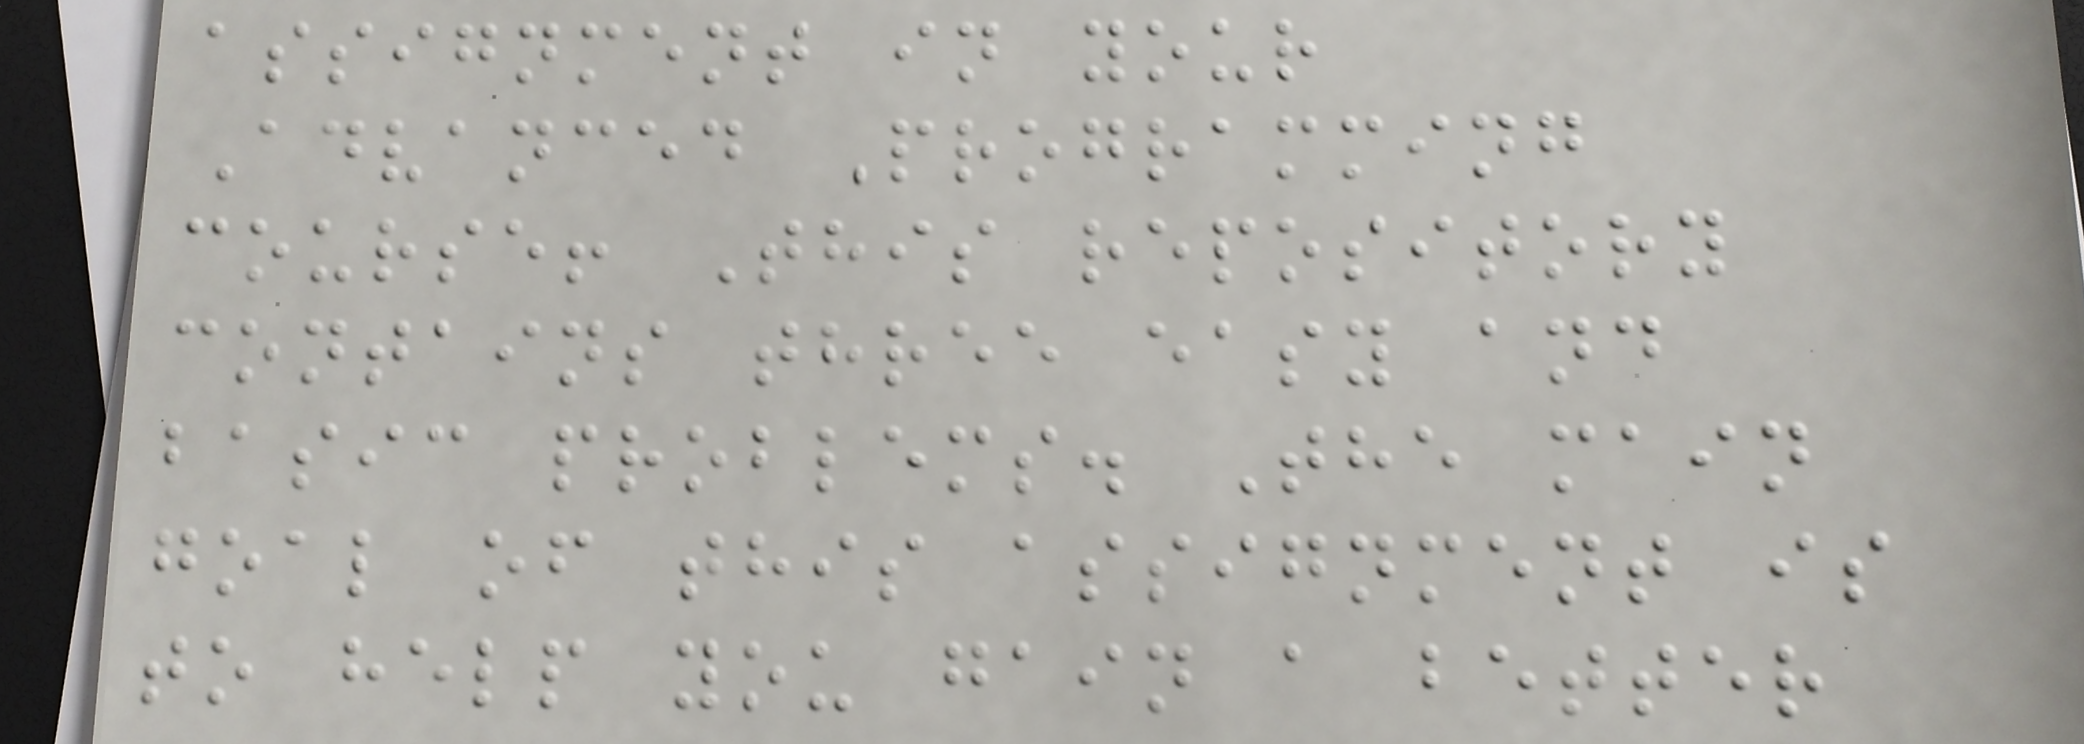assignment in your
Advanced Programming
course! This repository
contains three easy and
basic problems. The main
goal of this assignment is
to help you gain a better
